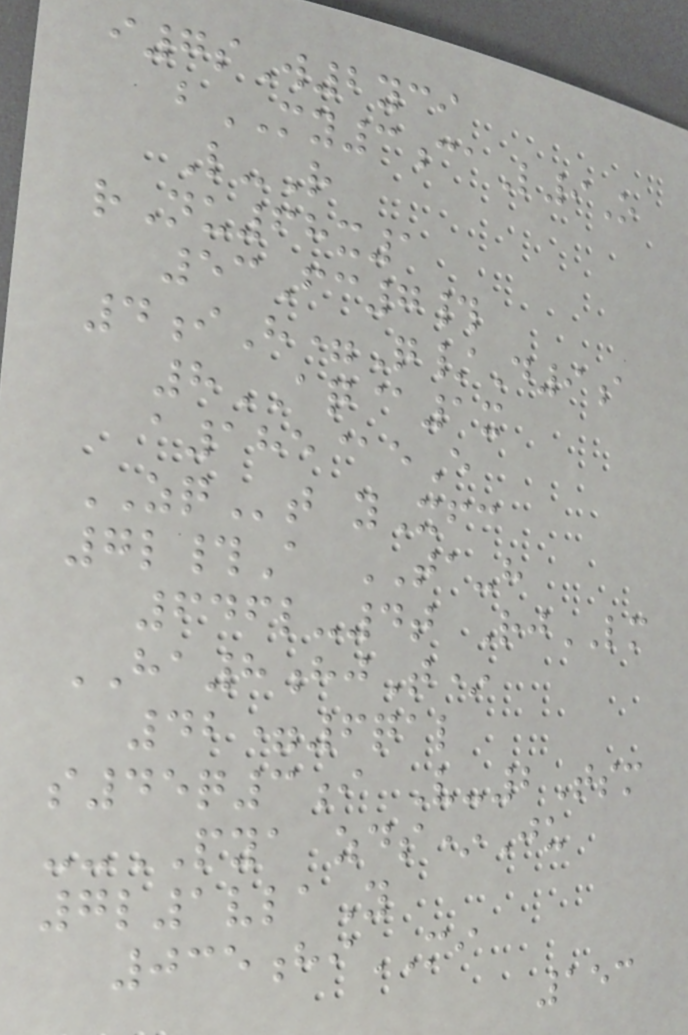i7sW2yci
bMY3caL9O
L-R
rNu68x1
53Fc7#
4iH=Q/D9a
8AQ@1x
a185@eE
ZQt yXfc
7l#A TA-h
646l-4t RjLM
HA8hjT*
42=6qal
s45q3i V-2Tsm
--PYA zds*Ju
7l1vlaY
035hiMI
153
